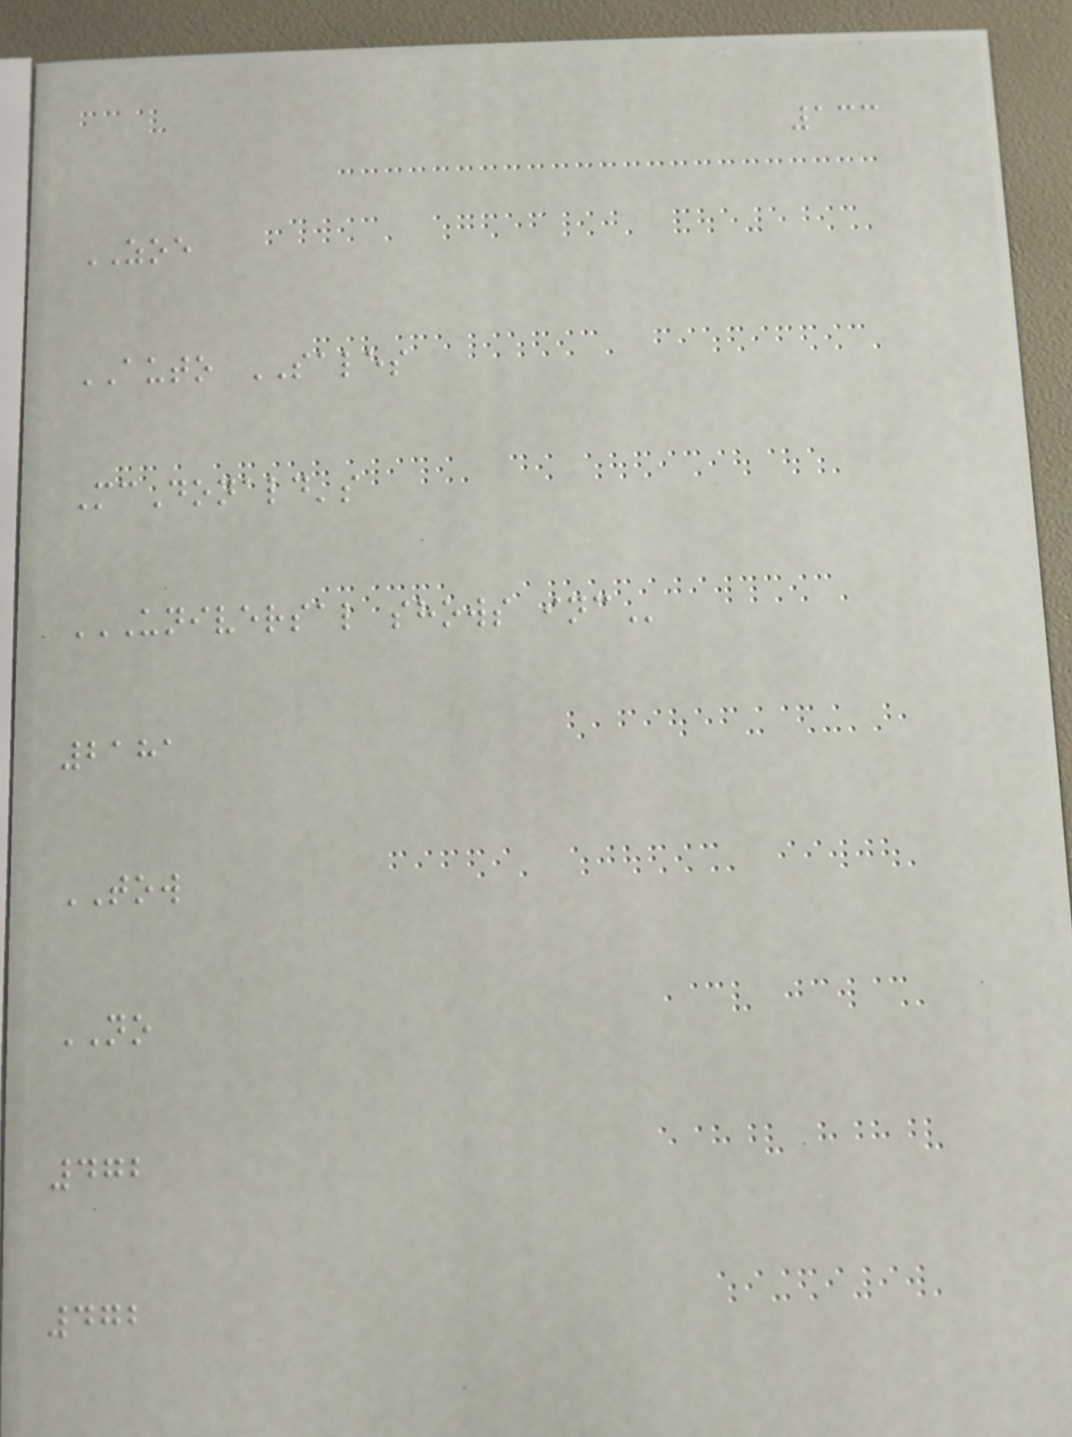133
ZOE
AUTO SALES
McDonald's
UNIVERSAL SHOWS INC
2181
TOW
NO
472
472
